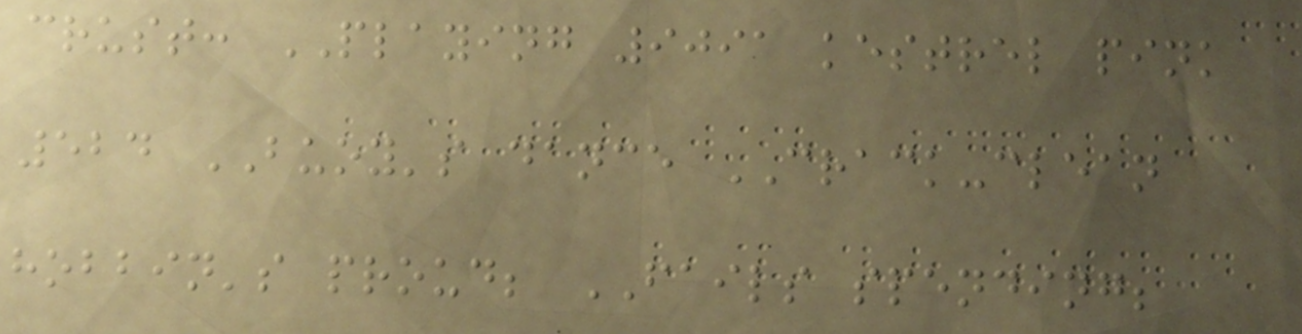crust: PLAYING 9091 kestrel pink
524 BUOY's dance CRACK-clean
hobbin's proud; FAILS spending;
